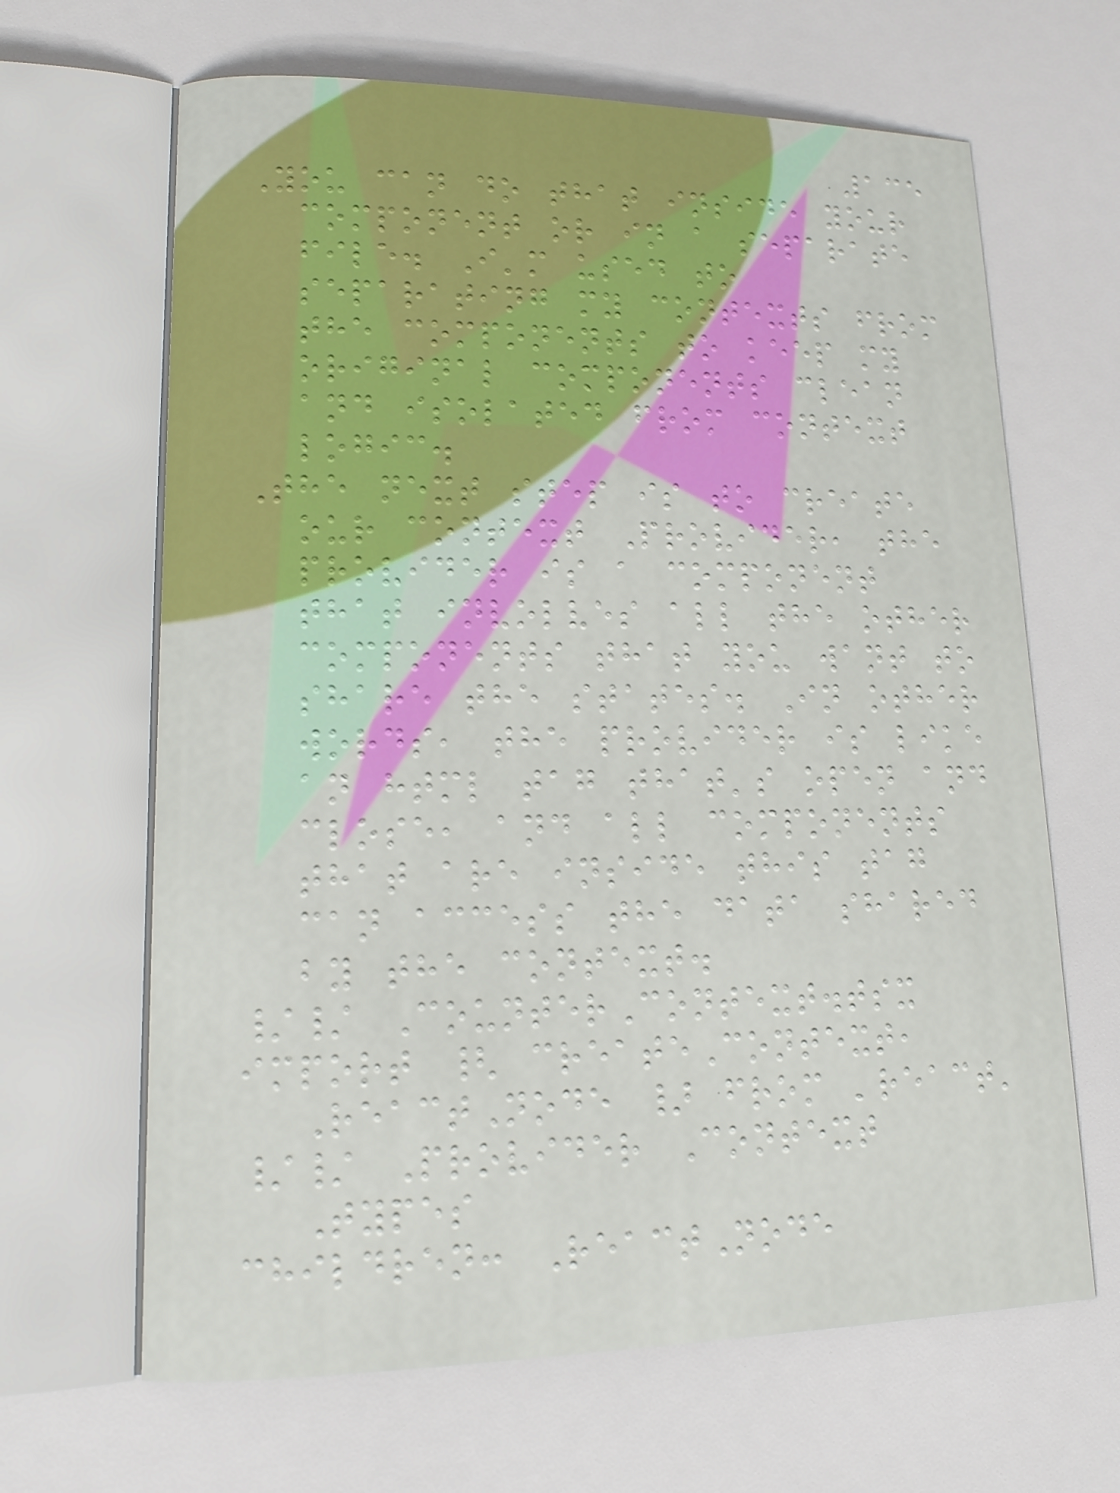135
You can do that inside your
component or in a separate
file. I'm used to
separating my contexts from
the components to keep my
original components clean
and isolated from context
logic.
The next step is to create
our context Provider, the
provider is a component
that involves all the other
components that you want to
share the states. In other
words, the provider is like
an html tag that's open and
close, and all components
that are inside this tag
can access the data shared
by the context.
// CounterContext.tsx
import { createContext,
ReactNode } from 'react'
// Provider Context
Types
children: ReactNode
